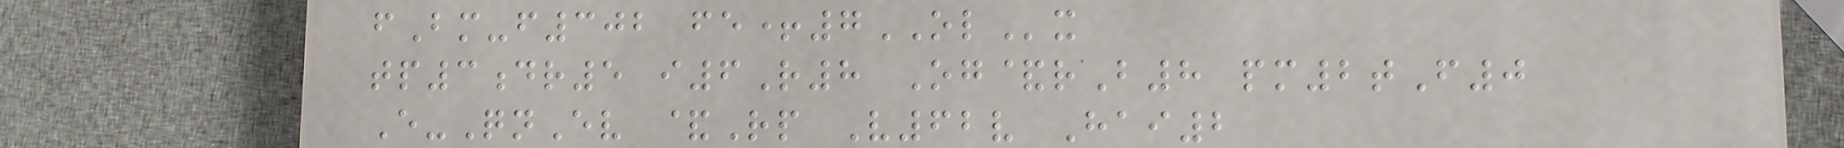fBm-f302 fe+7OLx
tp3dr5 i6R8 Og&rB8 pm2tF0
E-QnEv &Rp V62v Hai2
